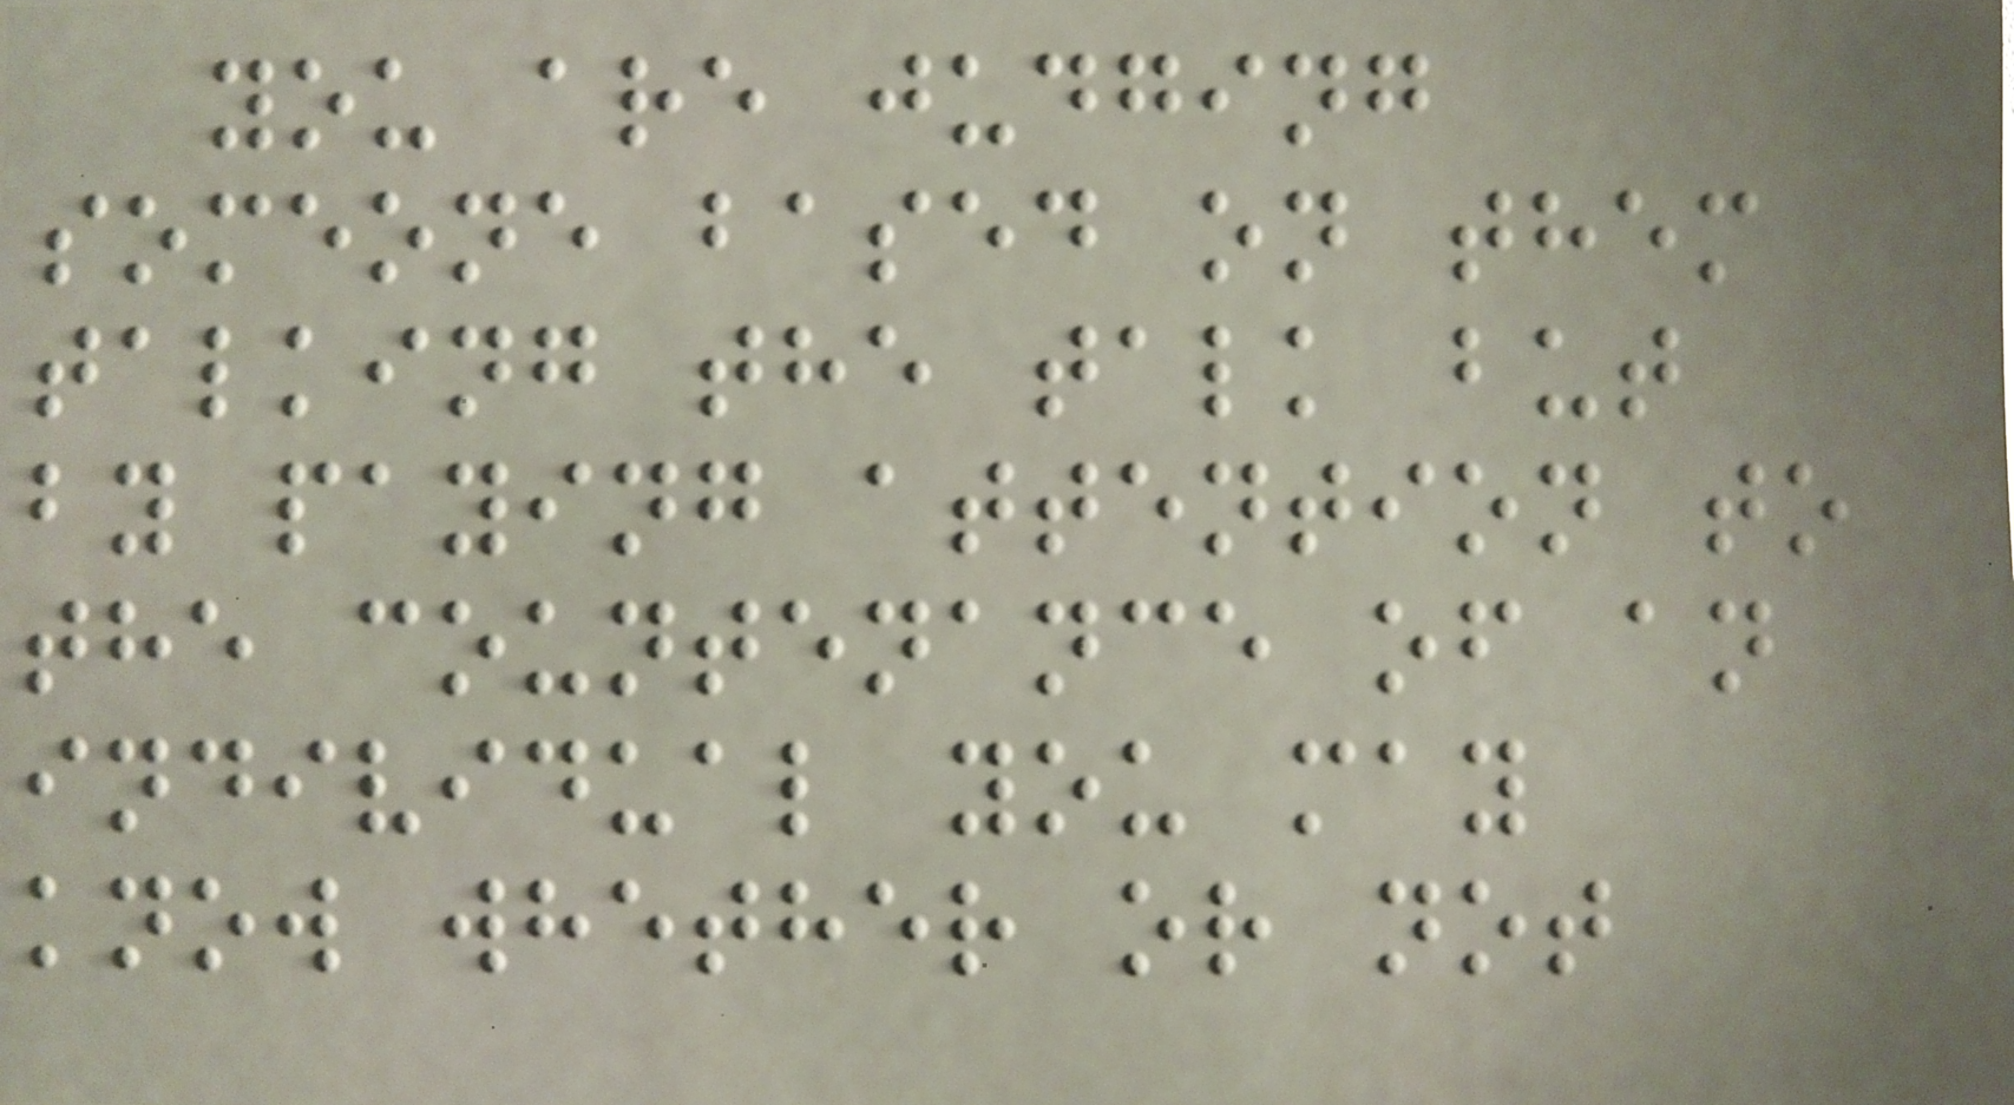you are judging
someone based on them
talking the talk but
by paying attention to
the countenance of an
individual you may
know whether or not
